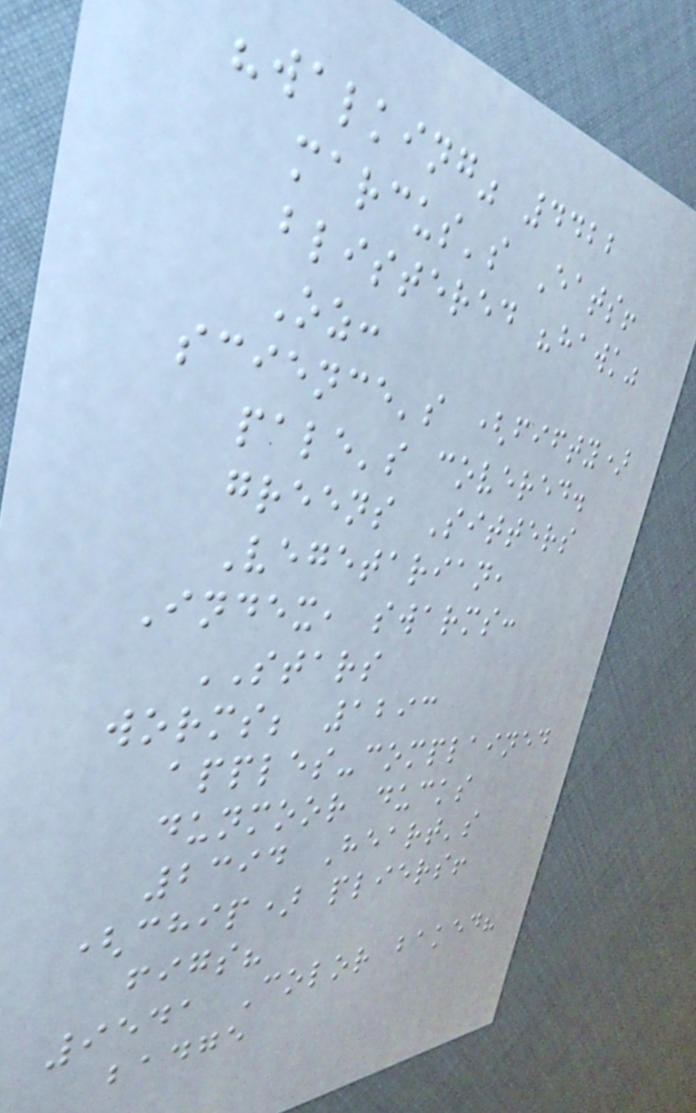"walking" 4422
marcus's Eats!
blistered "hawk"
Oz:
science's (fifty)
pale's covered.
greens Sitters
Vegetarian,
Index, swarms:
STARS
worms; 1293
apples-complained
dunmoor ducks
2394 Heart's
(chip) pliers!
figs?
9541 Color baked?
badge
